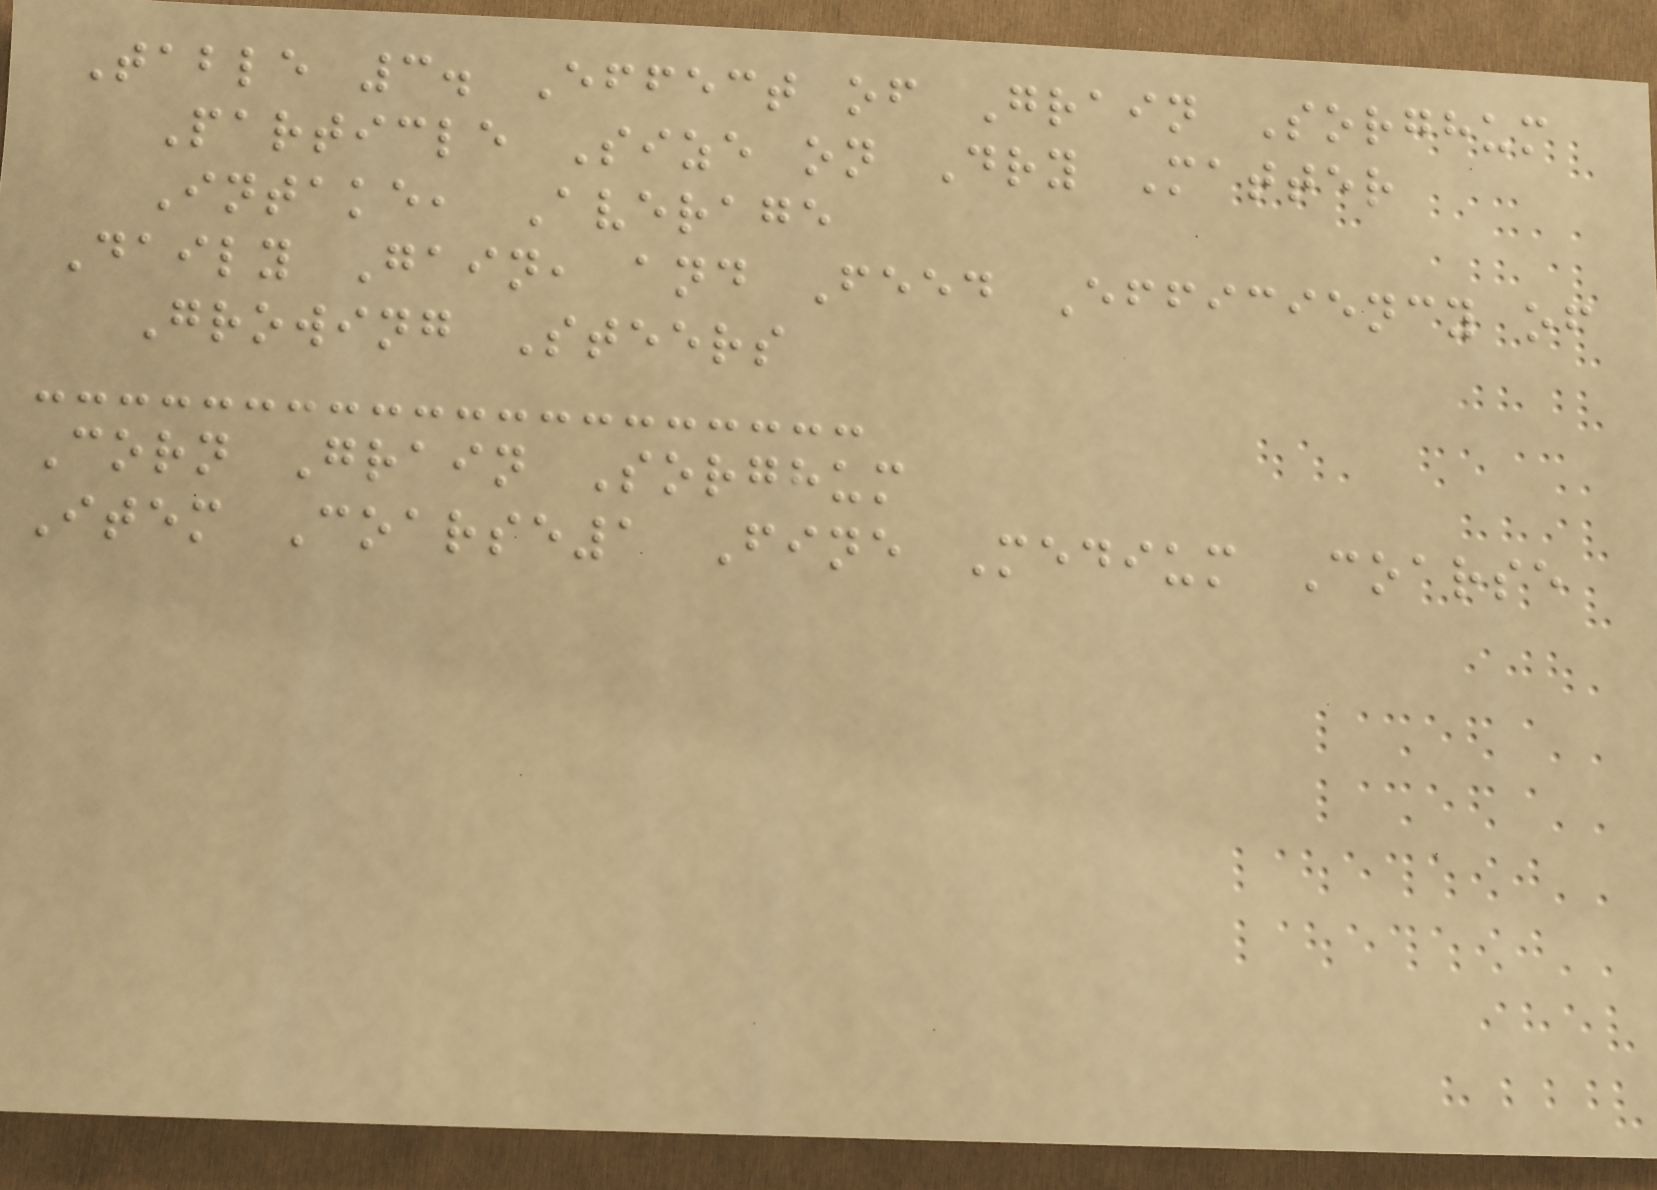Table 3. Effect of Grain Sorghum
Particle Size on Dry Matter
Intake, Average
Daily Gain, and Feed Efficiency of
Growing Steers
Corn Grain Sorghum
Item Coarse1 Fine Medium Coarse
